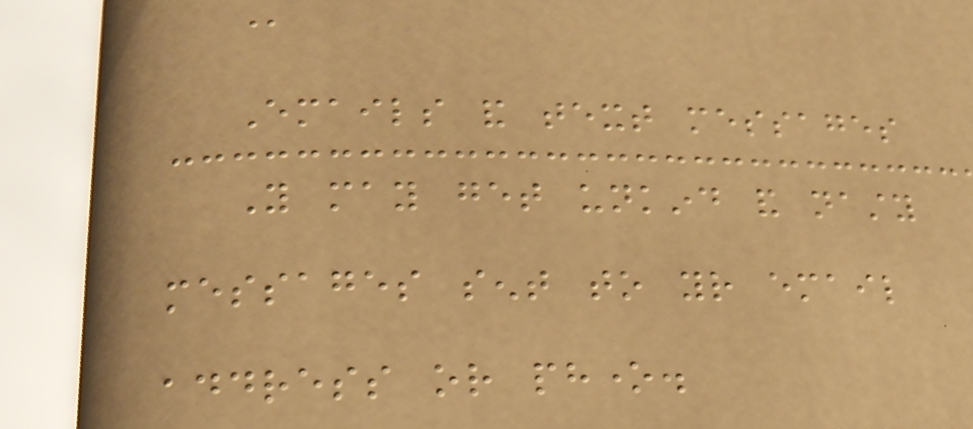@
Emails and text messages
You may get unkind and nasty
messages sent to your email
address or phone.
